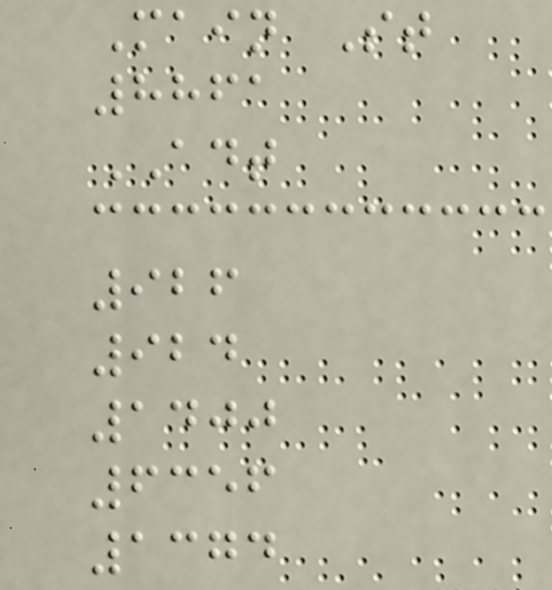Main St
8861
ADT
926
924
1400
6356
1374
